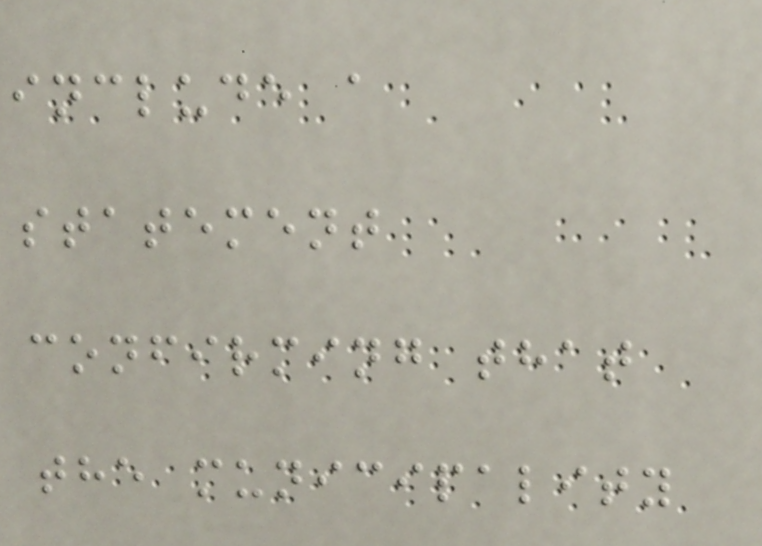include a
statement
confirming that
the municipality
